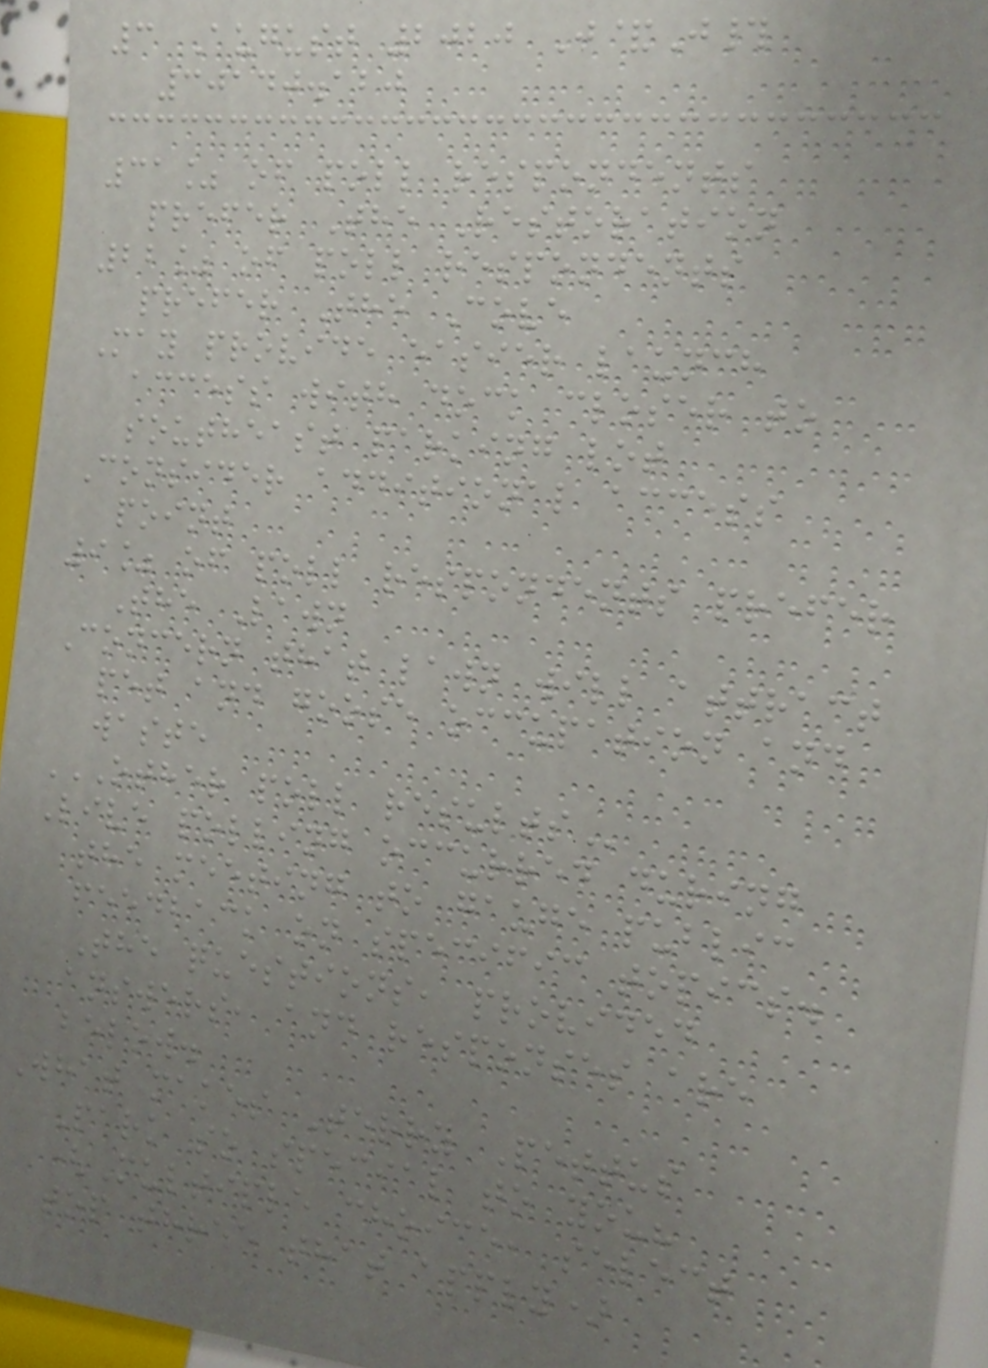3 August 2020 J&J#
30140.120
31% of poll respondents
prefer The Restoration
22% of poll respondents
prefer The Cove
May provide easier launch
access with dock closer to
southeast parking lot
Consider additional access
point
9% of poll respondents prefer
The Lawn
Concern that lawn will attract
pet and goose occupation and
waste
OTHER POLL RESULTS
Live polling occurred during
the meeting to gauge public
feedback on specific topics.
The questions, provided
answers, and responses are
below.
What makes Terry Pettus
Park so special to you?
(Multiple choice, select
top three that apply)
